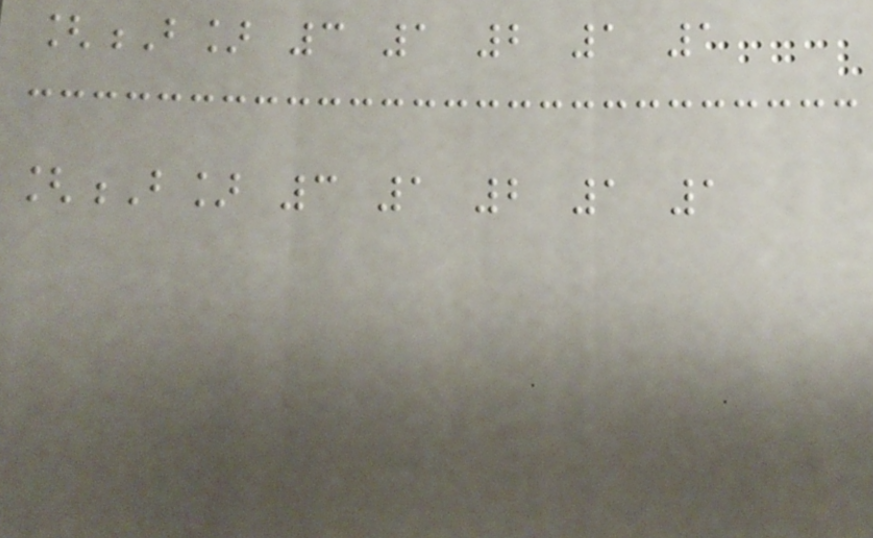[B] 3 1 2 1 1
[B] 3 1 2 1 1
